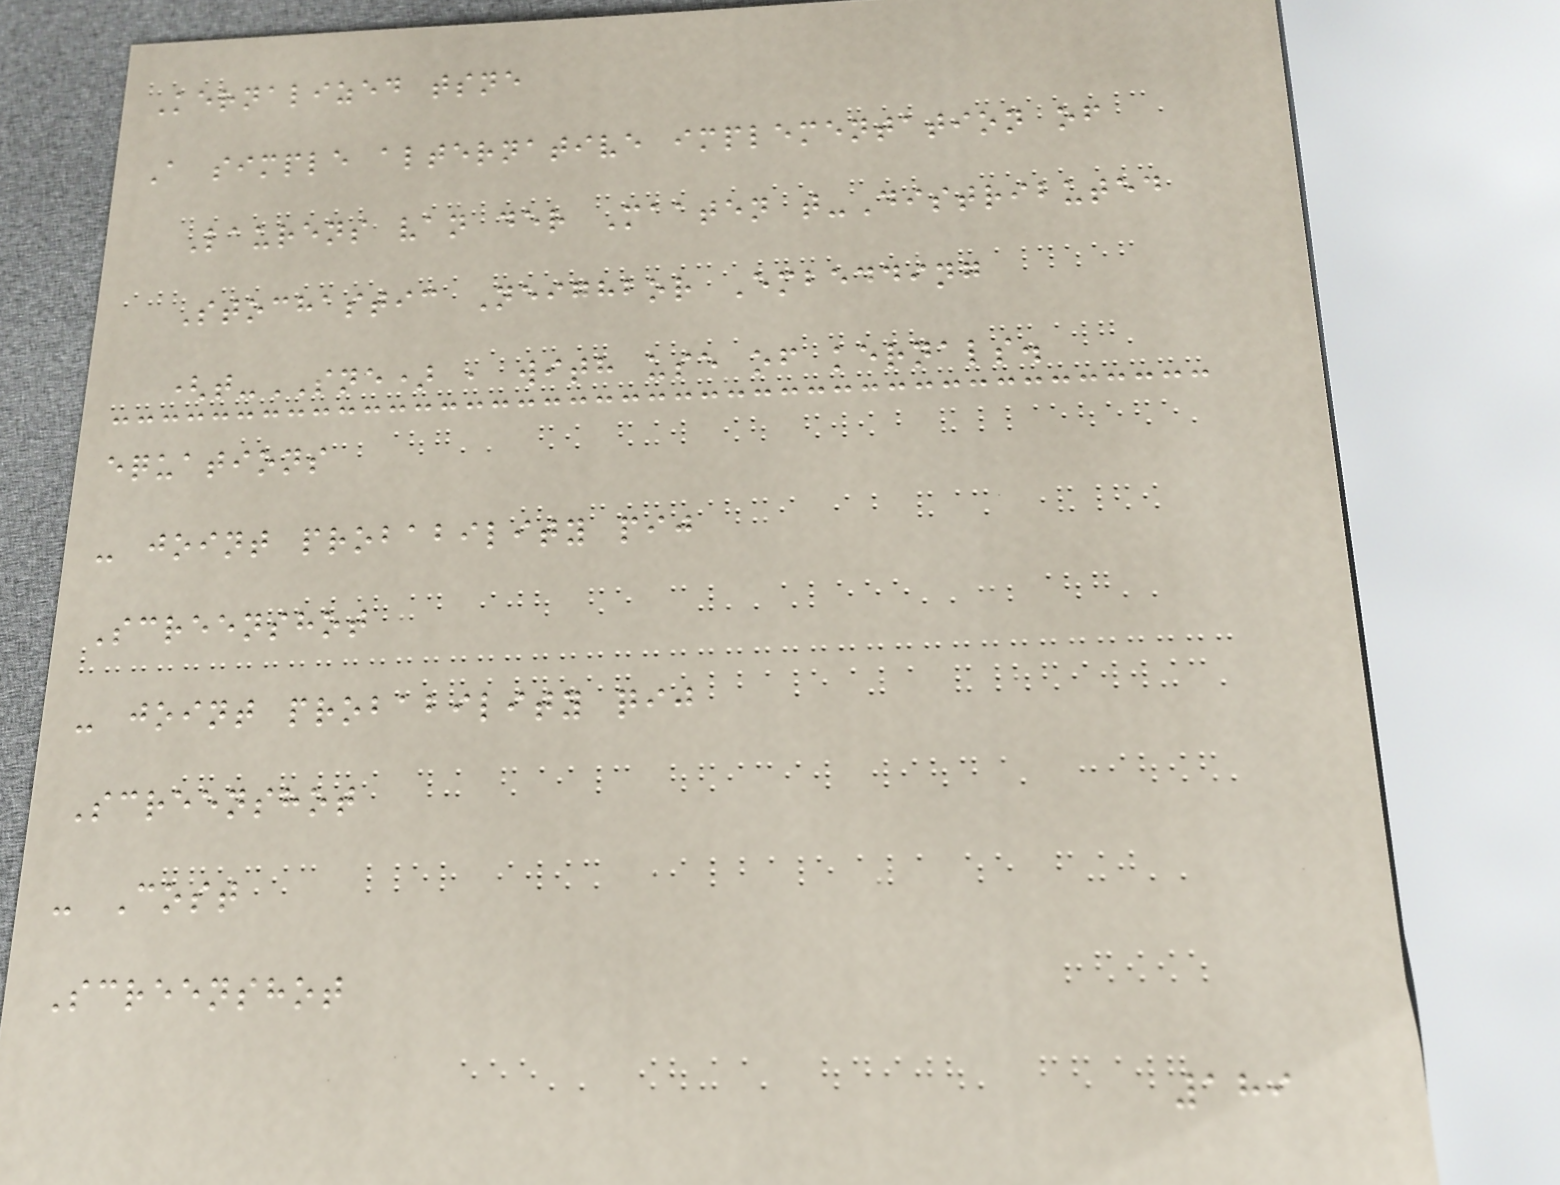Kernalized tsne
A simple alternative implementation of
Laurens van der Maaten t-Distributed
Stochastic Neighbor Embedding
(t-SNE) , with use of kernals.
equations
- joint probability pij
Screenshot
- joint probability qij
Screenshot
- Cost
Screenshot
189
